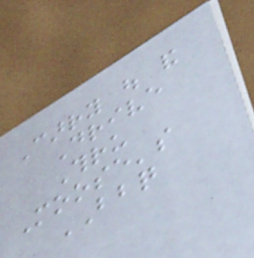Carry out and
Drive
Thru
Moose's
BBQ
